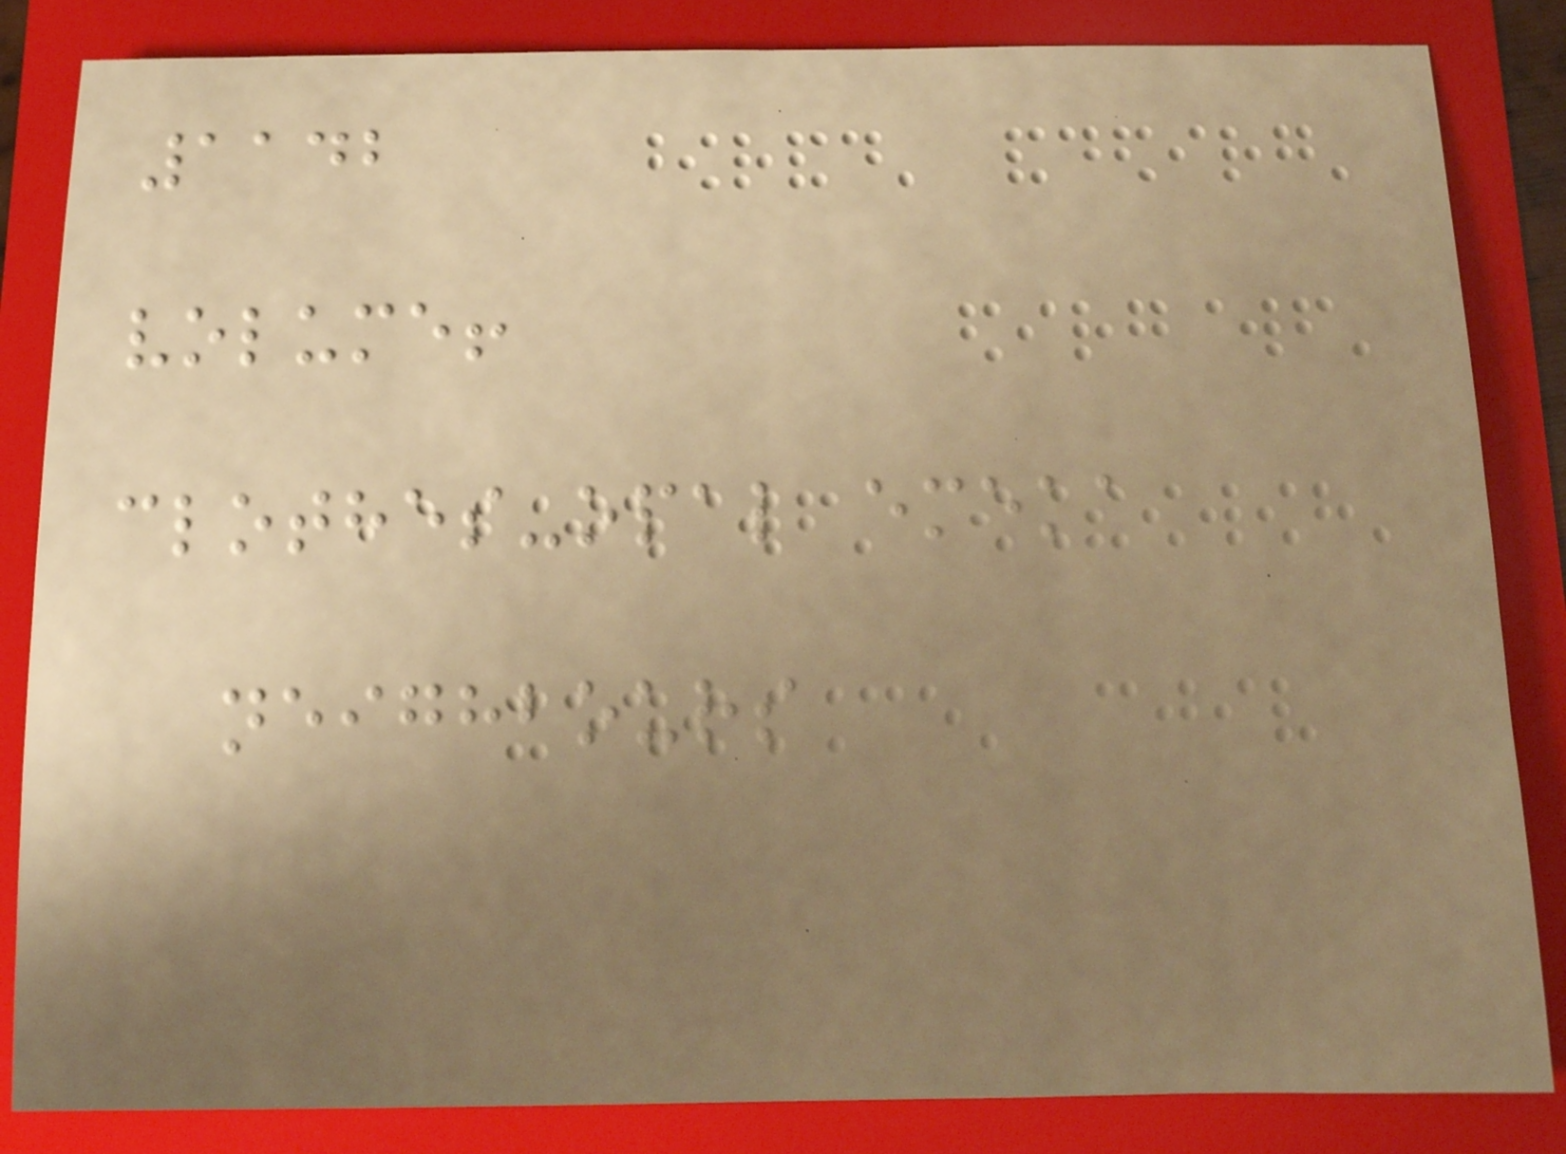1142
volume!
clothes-opal emeka
neighbours
